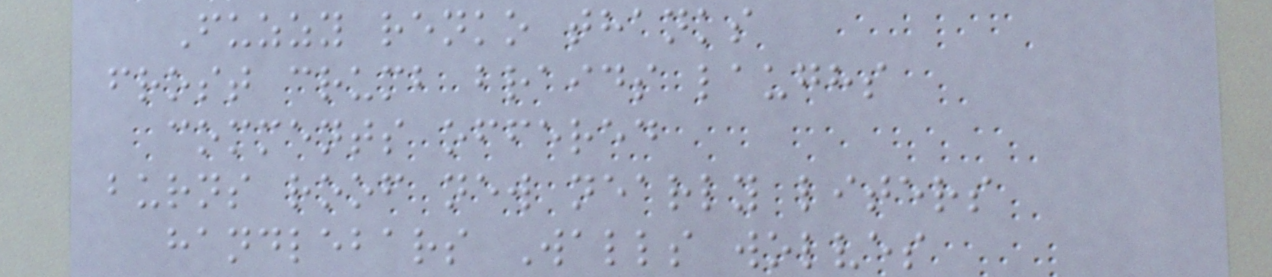Fuzzy renko thanks
frost crumb braids laughs
comments offered
burns roof new nearly liters
handlebars Walls wolves
